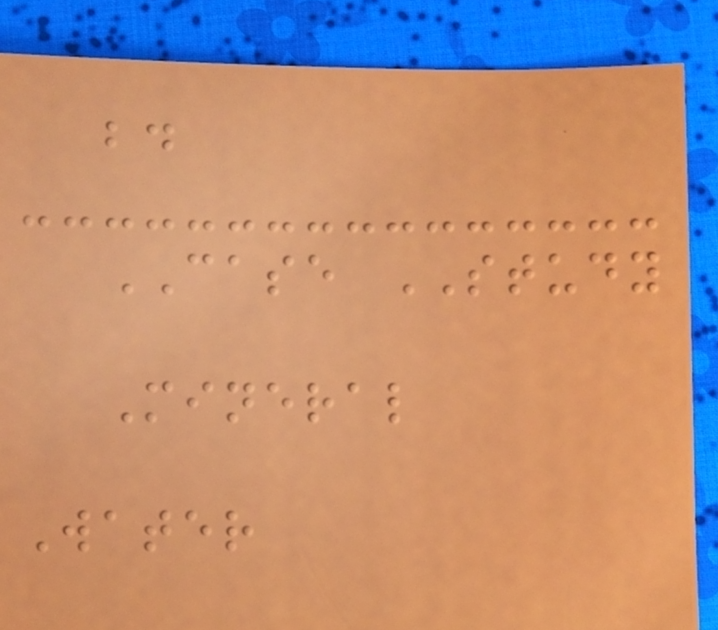bd
CASE STUDY
Mineral
Water
